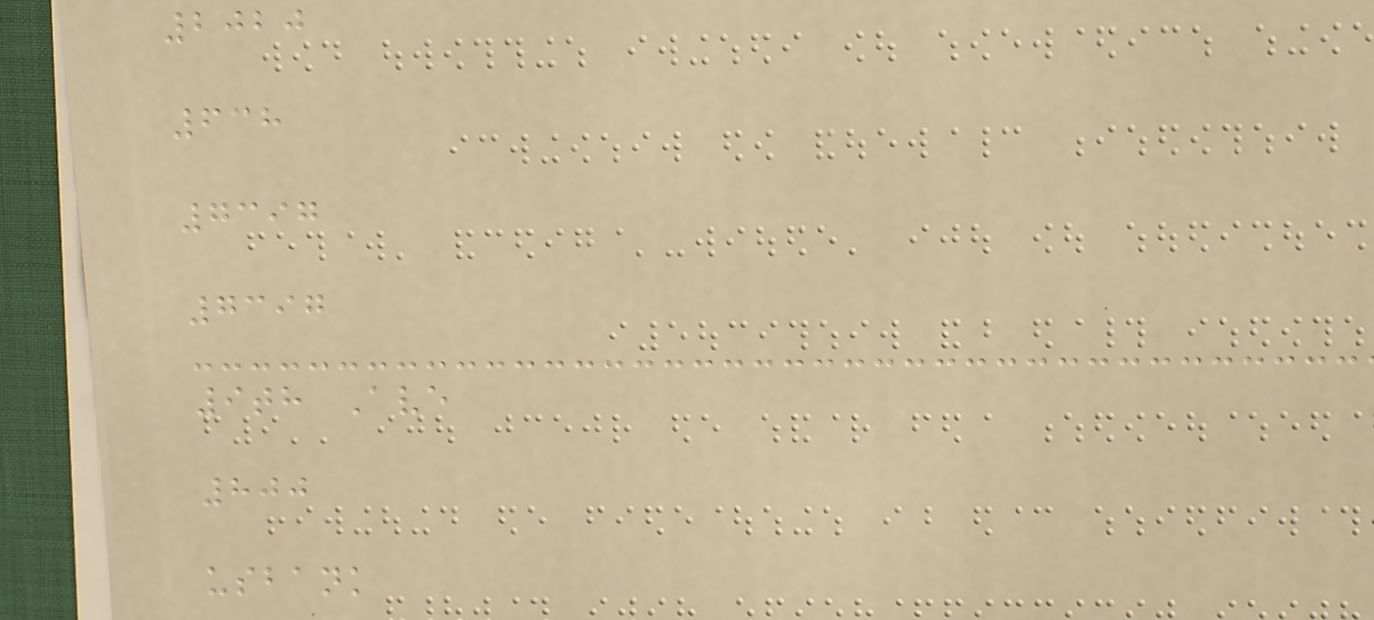2020
638
7397
7397
9th Ave
800
usbank
